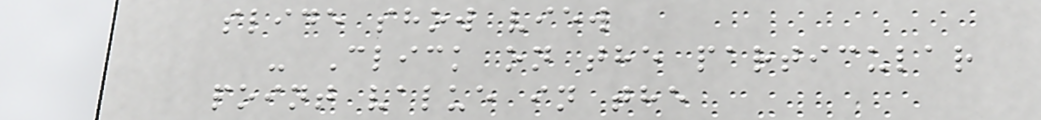slide show view
- Click on the particular
point value in the
